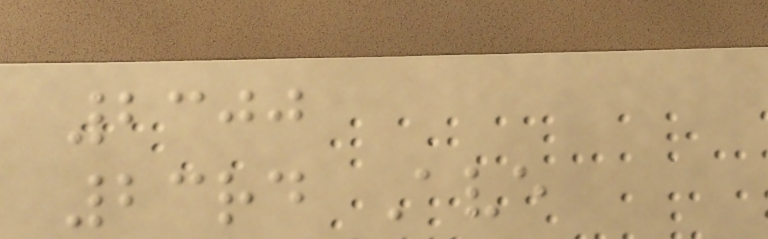2300
23rd Ave
